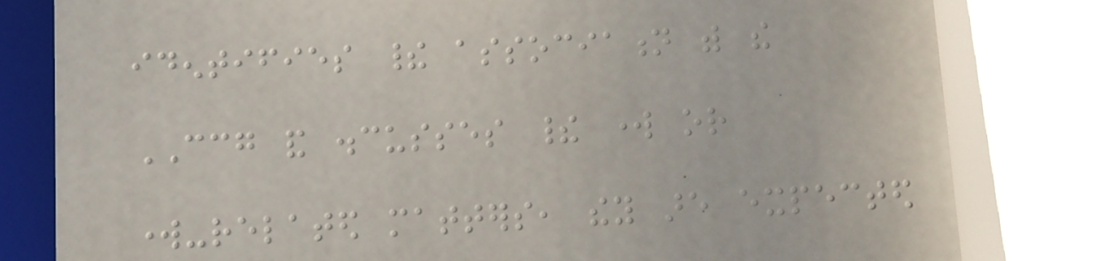identifies their association with the
CCG and discusses their work or
work-related matters, they are expected
